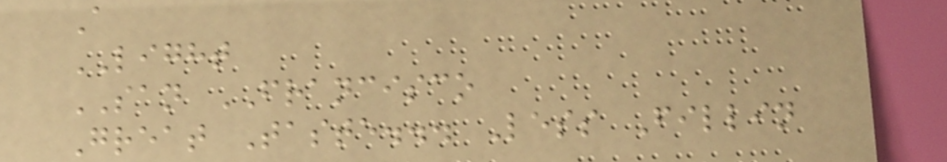A
LIGHT
SAN FRANCISCO
Great Taste... Less Fillin
